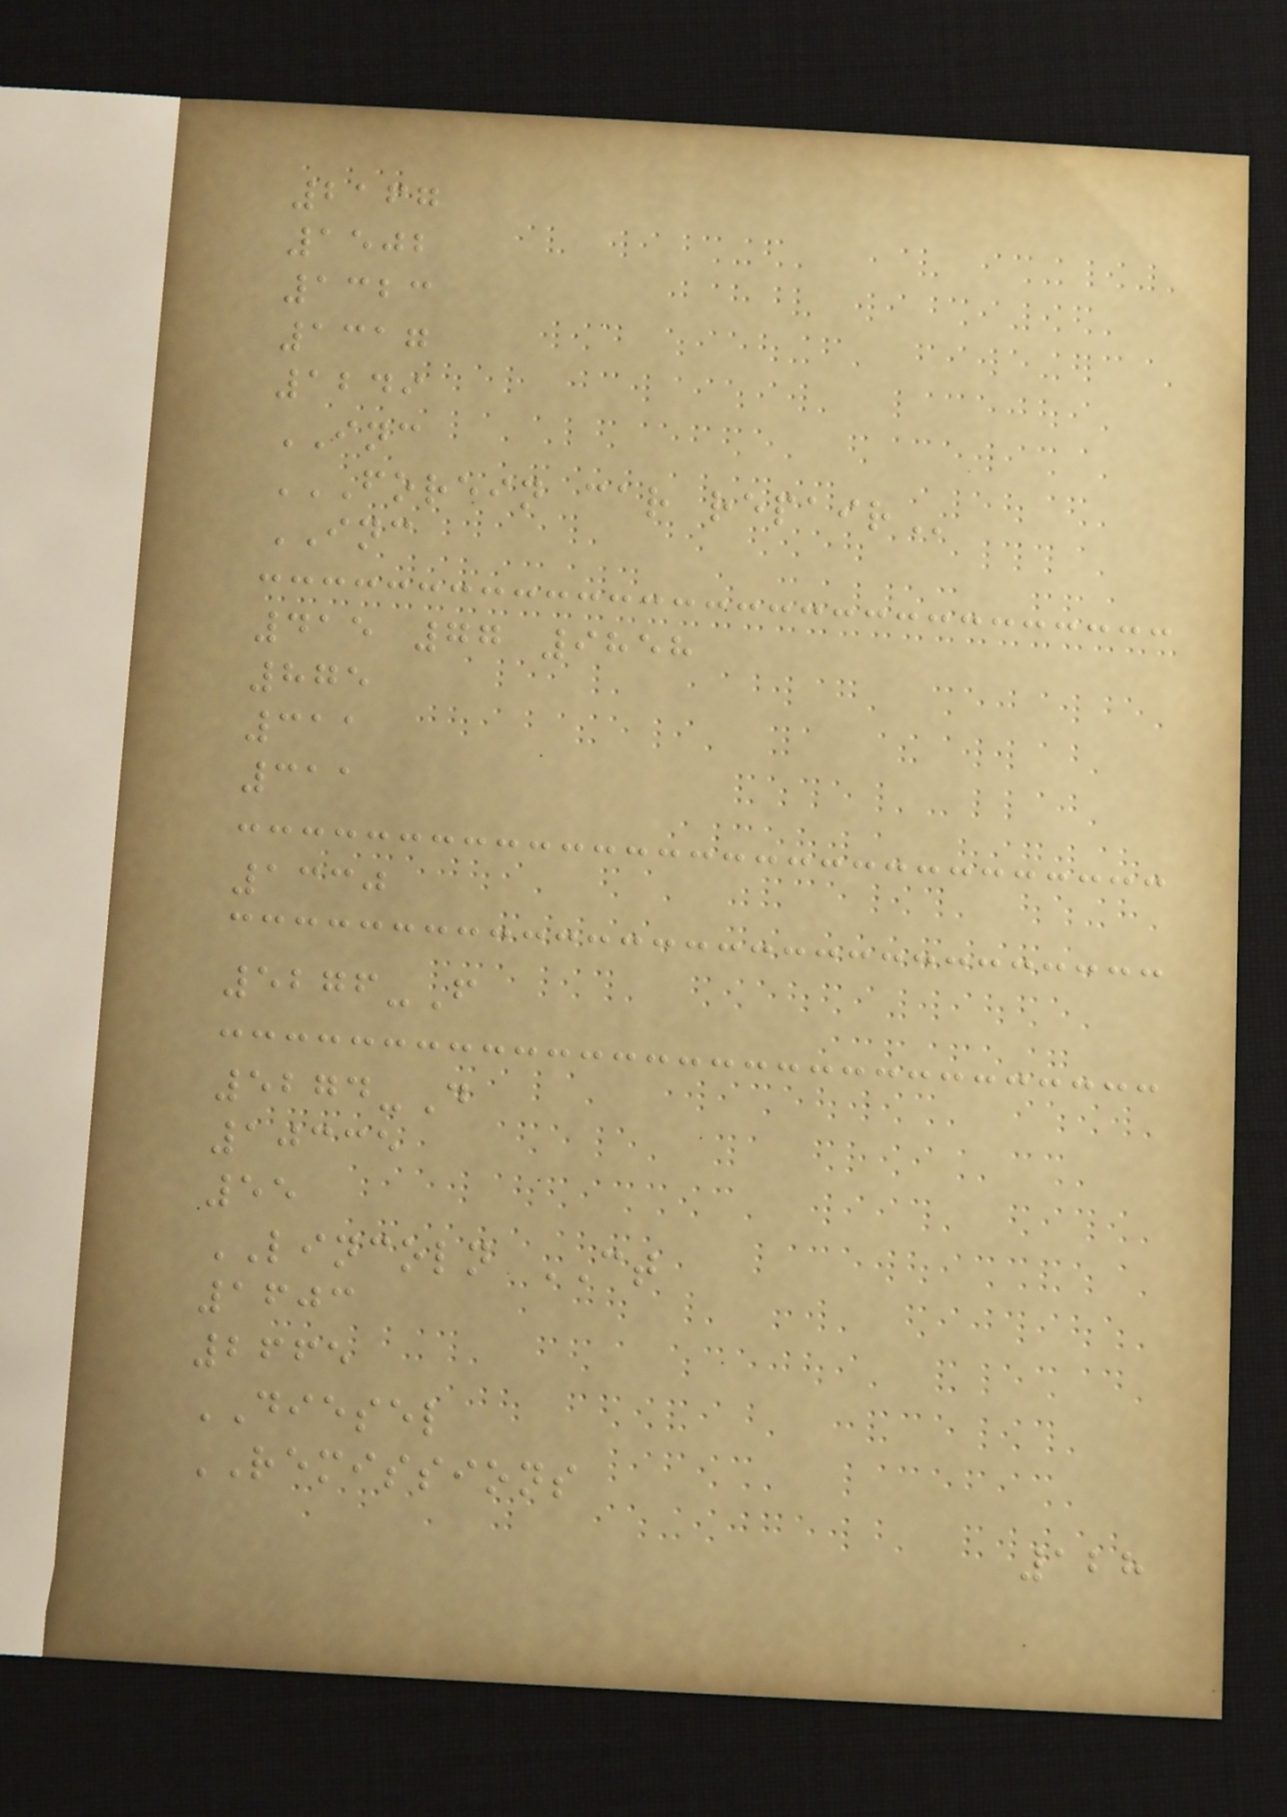2167
1502
1323
1317
1249
INC
FOREIN CAR REPAIR
INC
415 77 9858
875
311
311
1330
5276-F
5274-D
10335
55
LINCOLN CT
1603
2665
DIESEL
REMISSIONS
128
